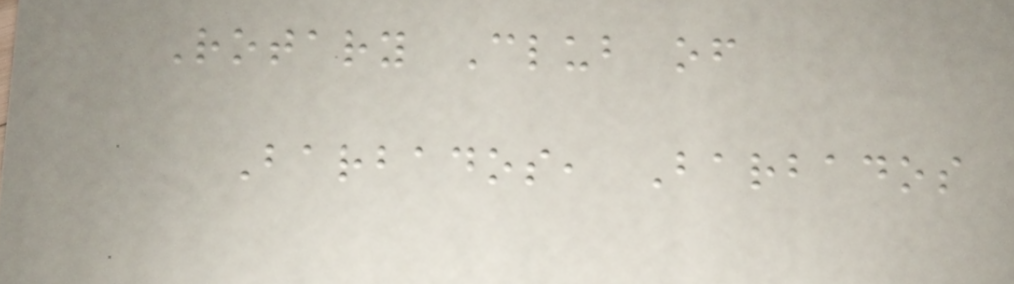Rotary Club of
Barbados, Barbados
